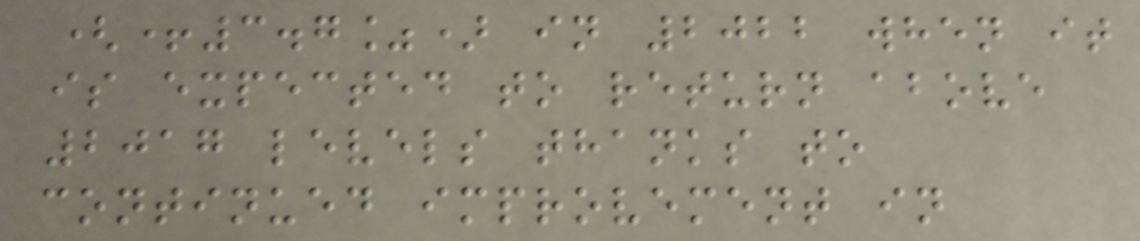(+3.7%) in 2022 when it
is expected to return above
2017 levels thanks to
continued improvement in
